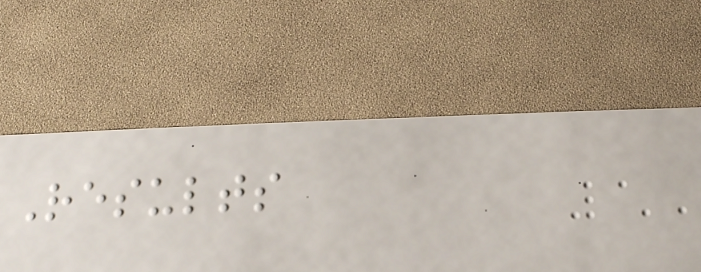Results
